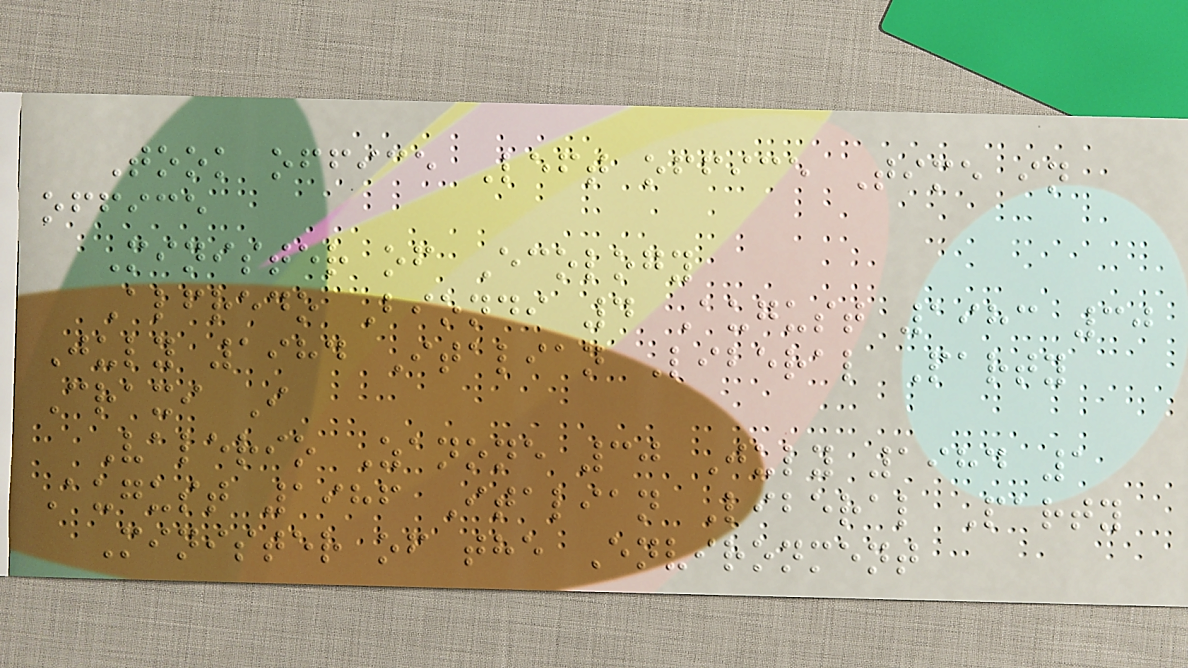Took office Left office Time in
office
Minister of Ecology
Alfredo Biondi 4 August 1983 30
July 1984 Italian Liberal Party
Craxi I
Valerio Zanone 30 July 1984 1
August 1986 Italian Liberal Party
Minister of the Environment
